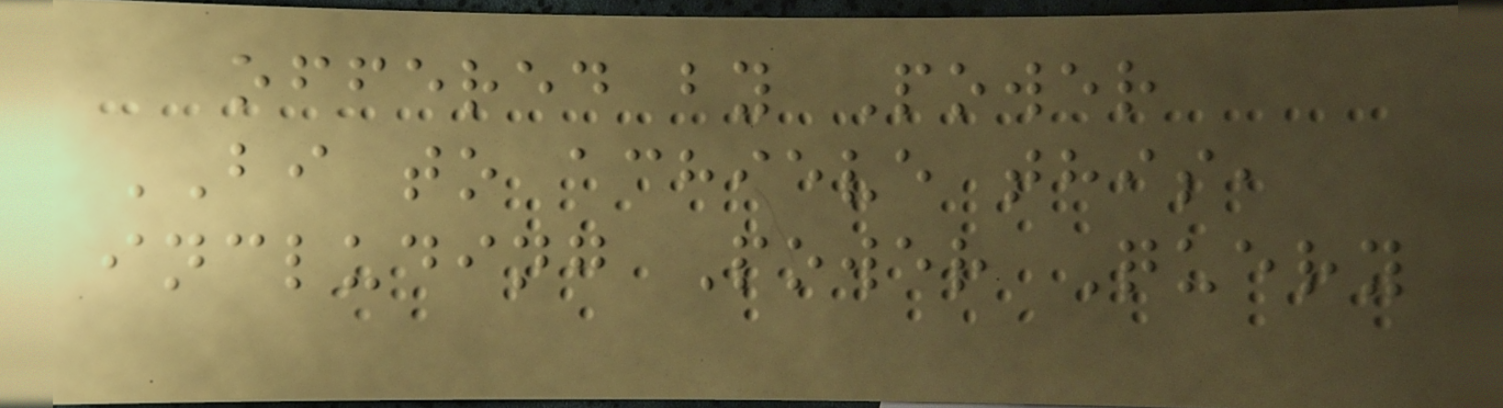offered by Power
BI to achieve this,
including Power Query
